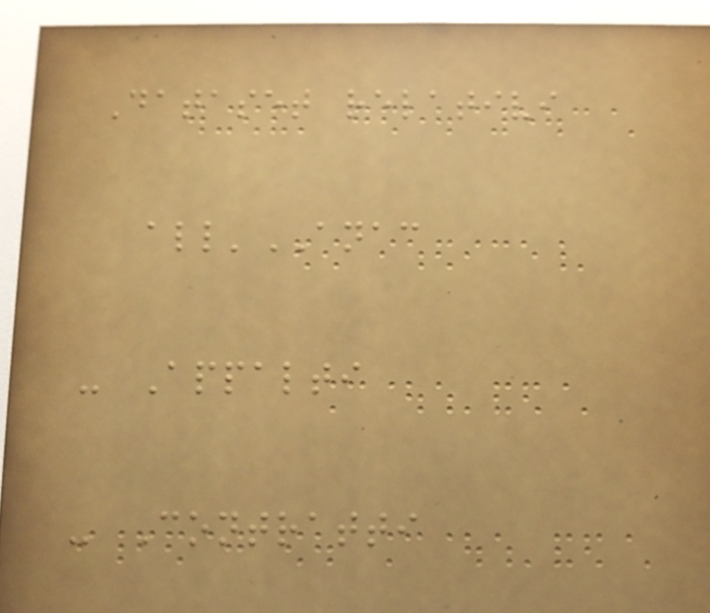Dataset relativi
all'ANAC
- Appalti
- Contratti
